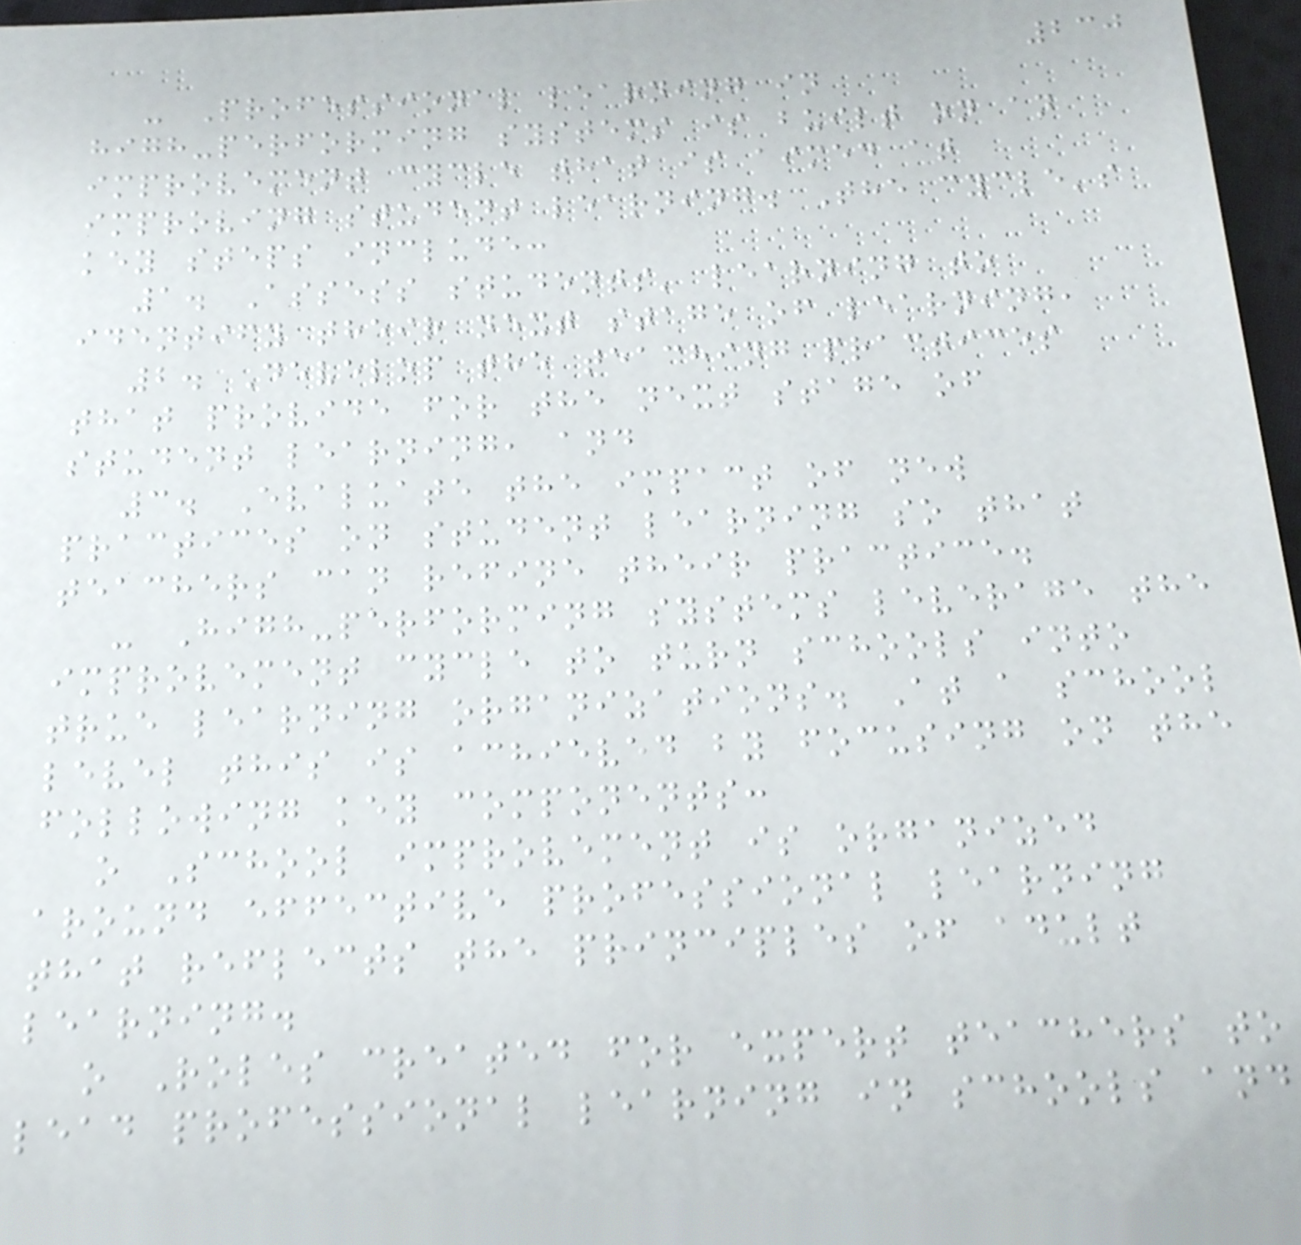230
- Professional learning in
high-performing systems is built on an
improvement cycle that is aimed at
improving student learning. The cycle's
key steps include:
1. Assess students' learning to
identify their next stage of learning,
2. Develop the teaching practices
that provide for the next stage of
student learning, and
3. Evaluate the impact of new
practices on student learning so that
teachers can refine their practice.
- High-performing systems leverage the
improvement cycle to turn schools into
true learning organizations. At a school
level this is achieved by focusing on the
following key components:
o School improvement is organized
around effective professional learning
that reflects the principles of adult
learning.
o Roles created for expert teachers to
lead professional learning in schools and
